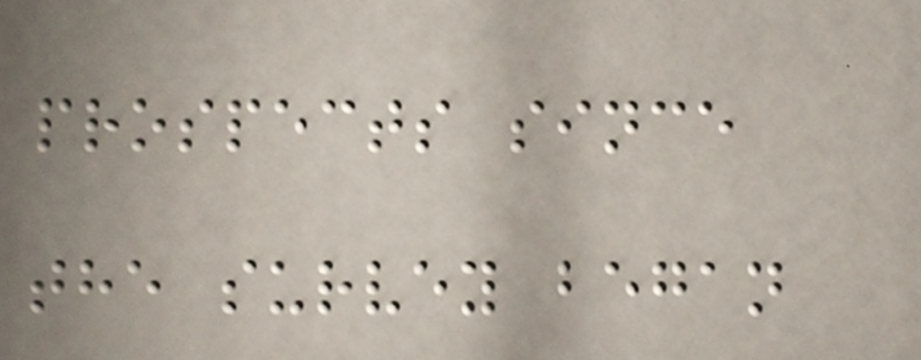prospects since
the survey began
